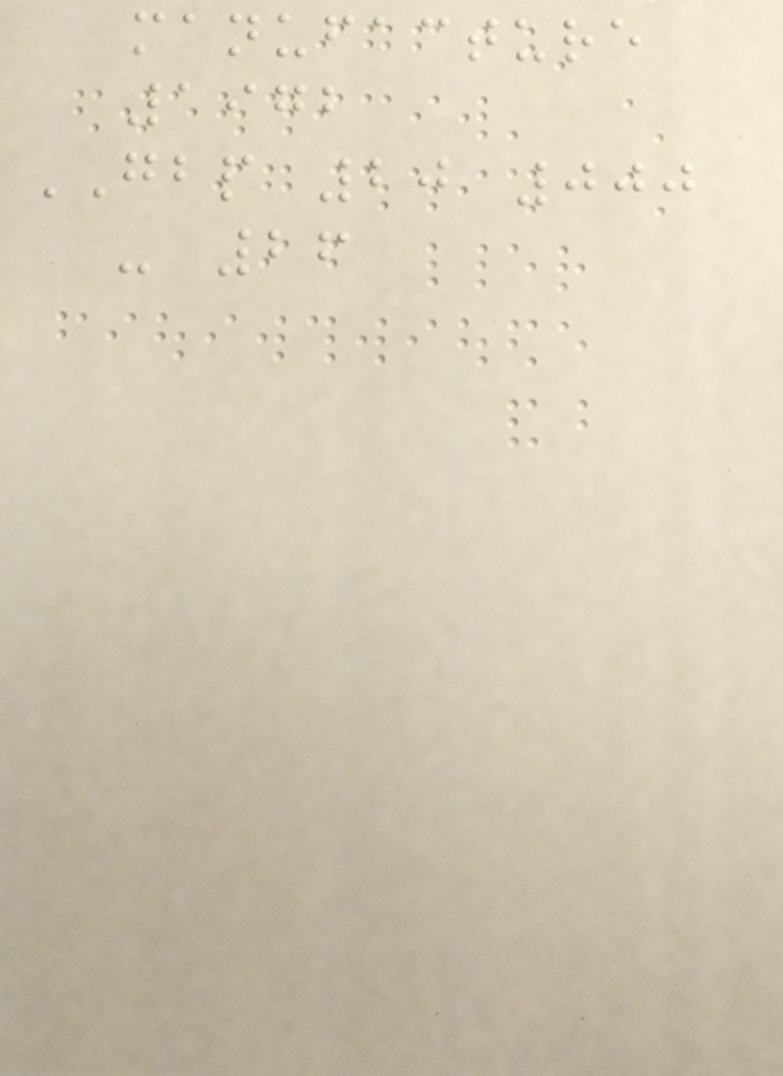manufacture
1972
GBP 20 000
- 26
